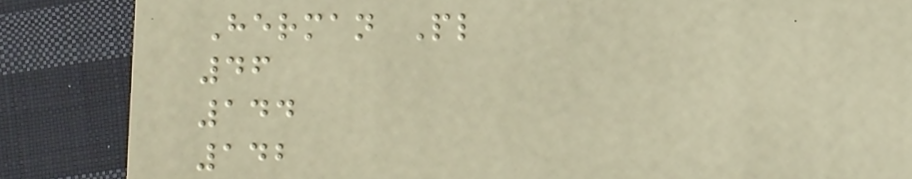Herman Pl
46
144
142
